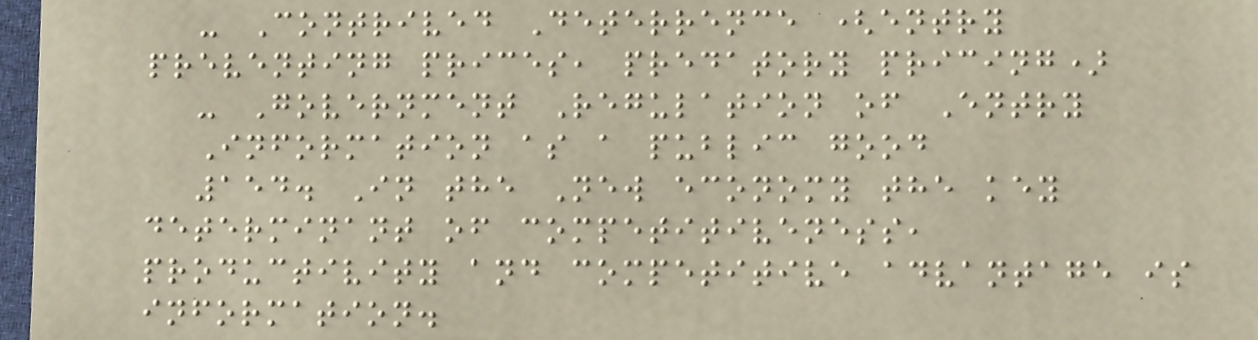- Contrived Deterrence (entry
preventing prices, predatory pricing)
- Government Regulation of Entry
Information as a public good
154. In the New economy the key
determinant of competitiveness,
productivity and competitive advantage is
information.
